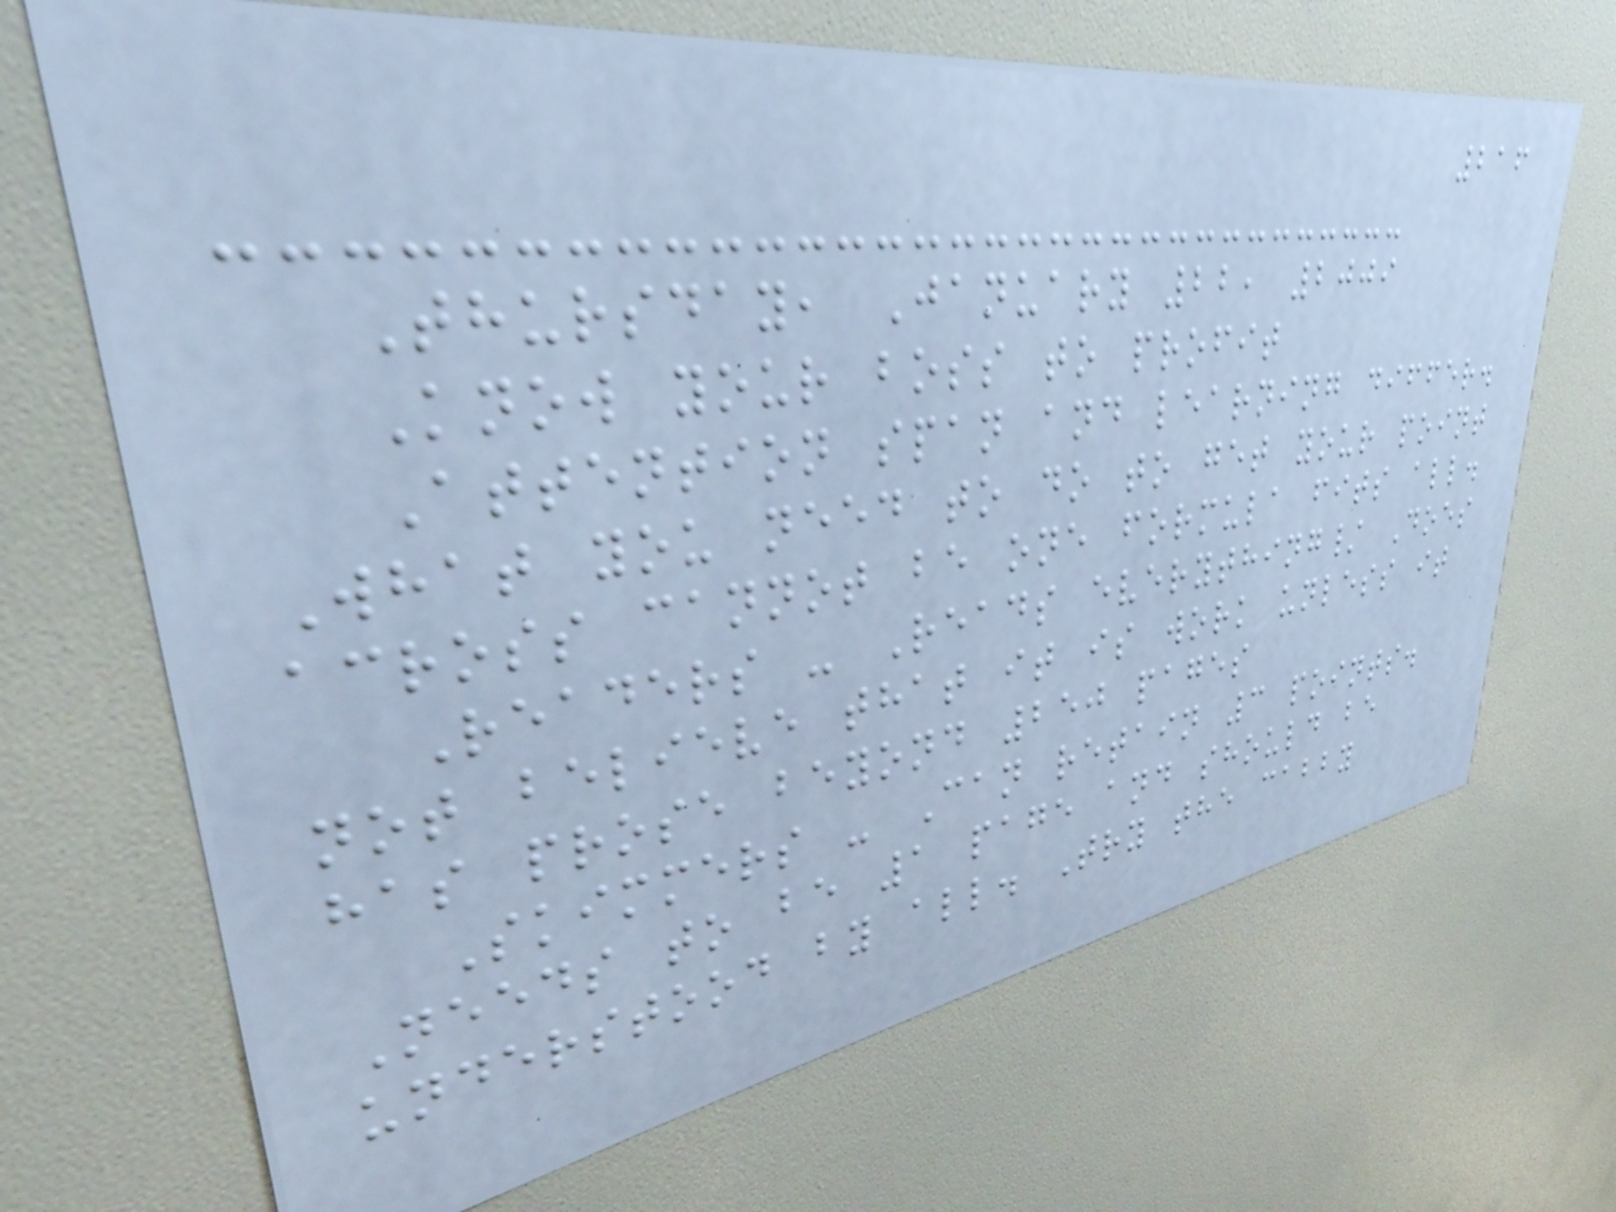216
Thursday, January 22, 2009
Know your boss to profit
Attention span and learning differ.
What you need to do to get your point
across cannot be one formula fits all.
Readers - Reads everything/ Does
not believe that it is work unless it
has prose beyond 250 pages
Skimmers - Can retain 3 points.
Needs to be 1 page and should be
understood by all. Try the cabby
